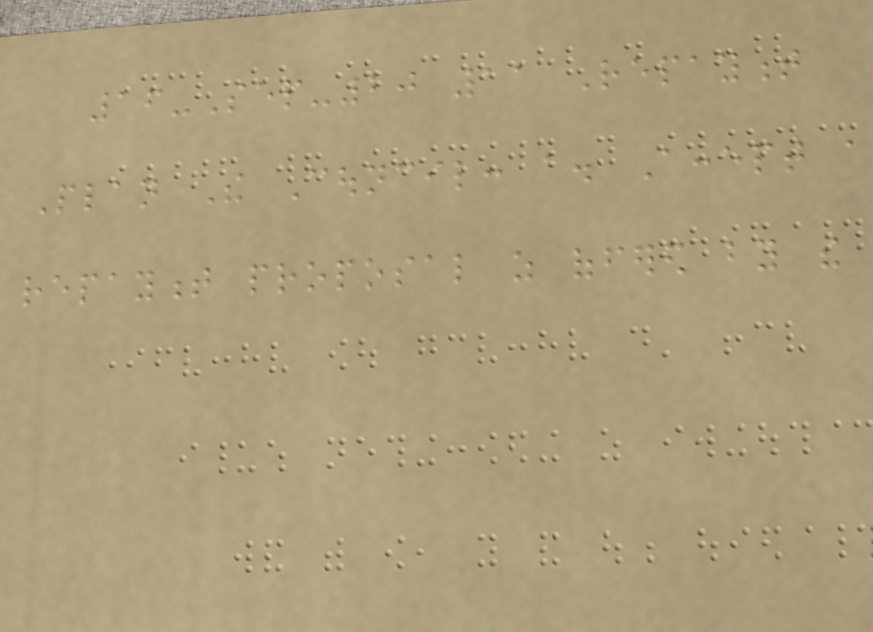16-Sep-20 11 Repayment
Plan The Council: a. Accept a
repayment proposal as offered by the
